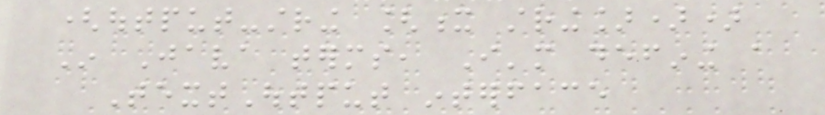(output-string [x string]))
In Java terms, I'm defining a
TextOutput interface
